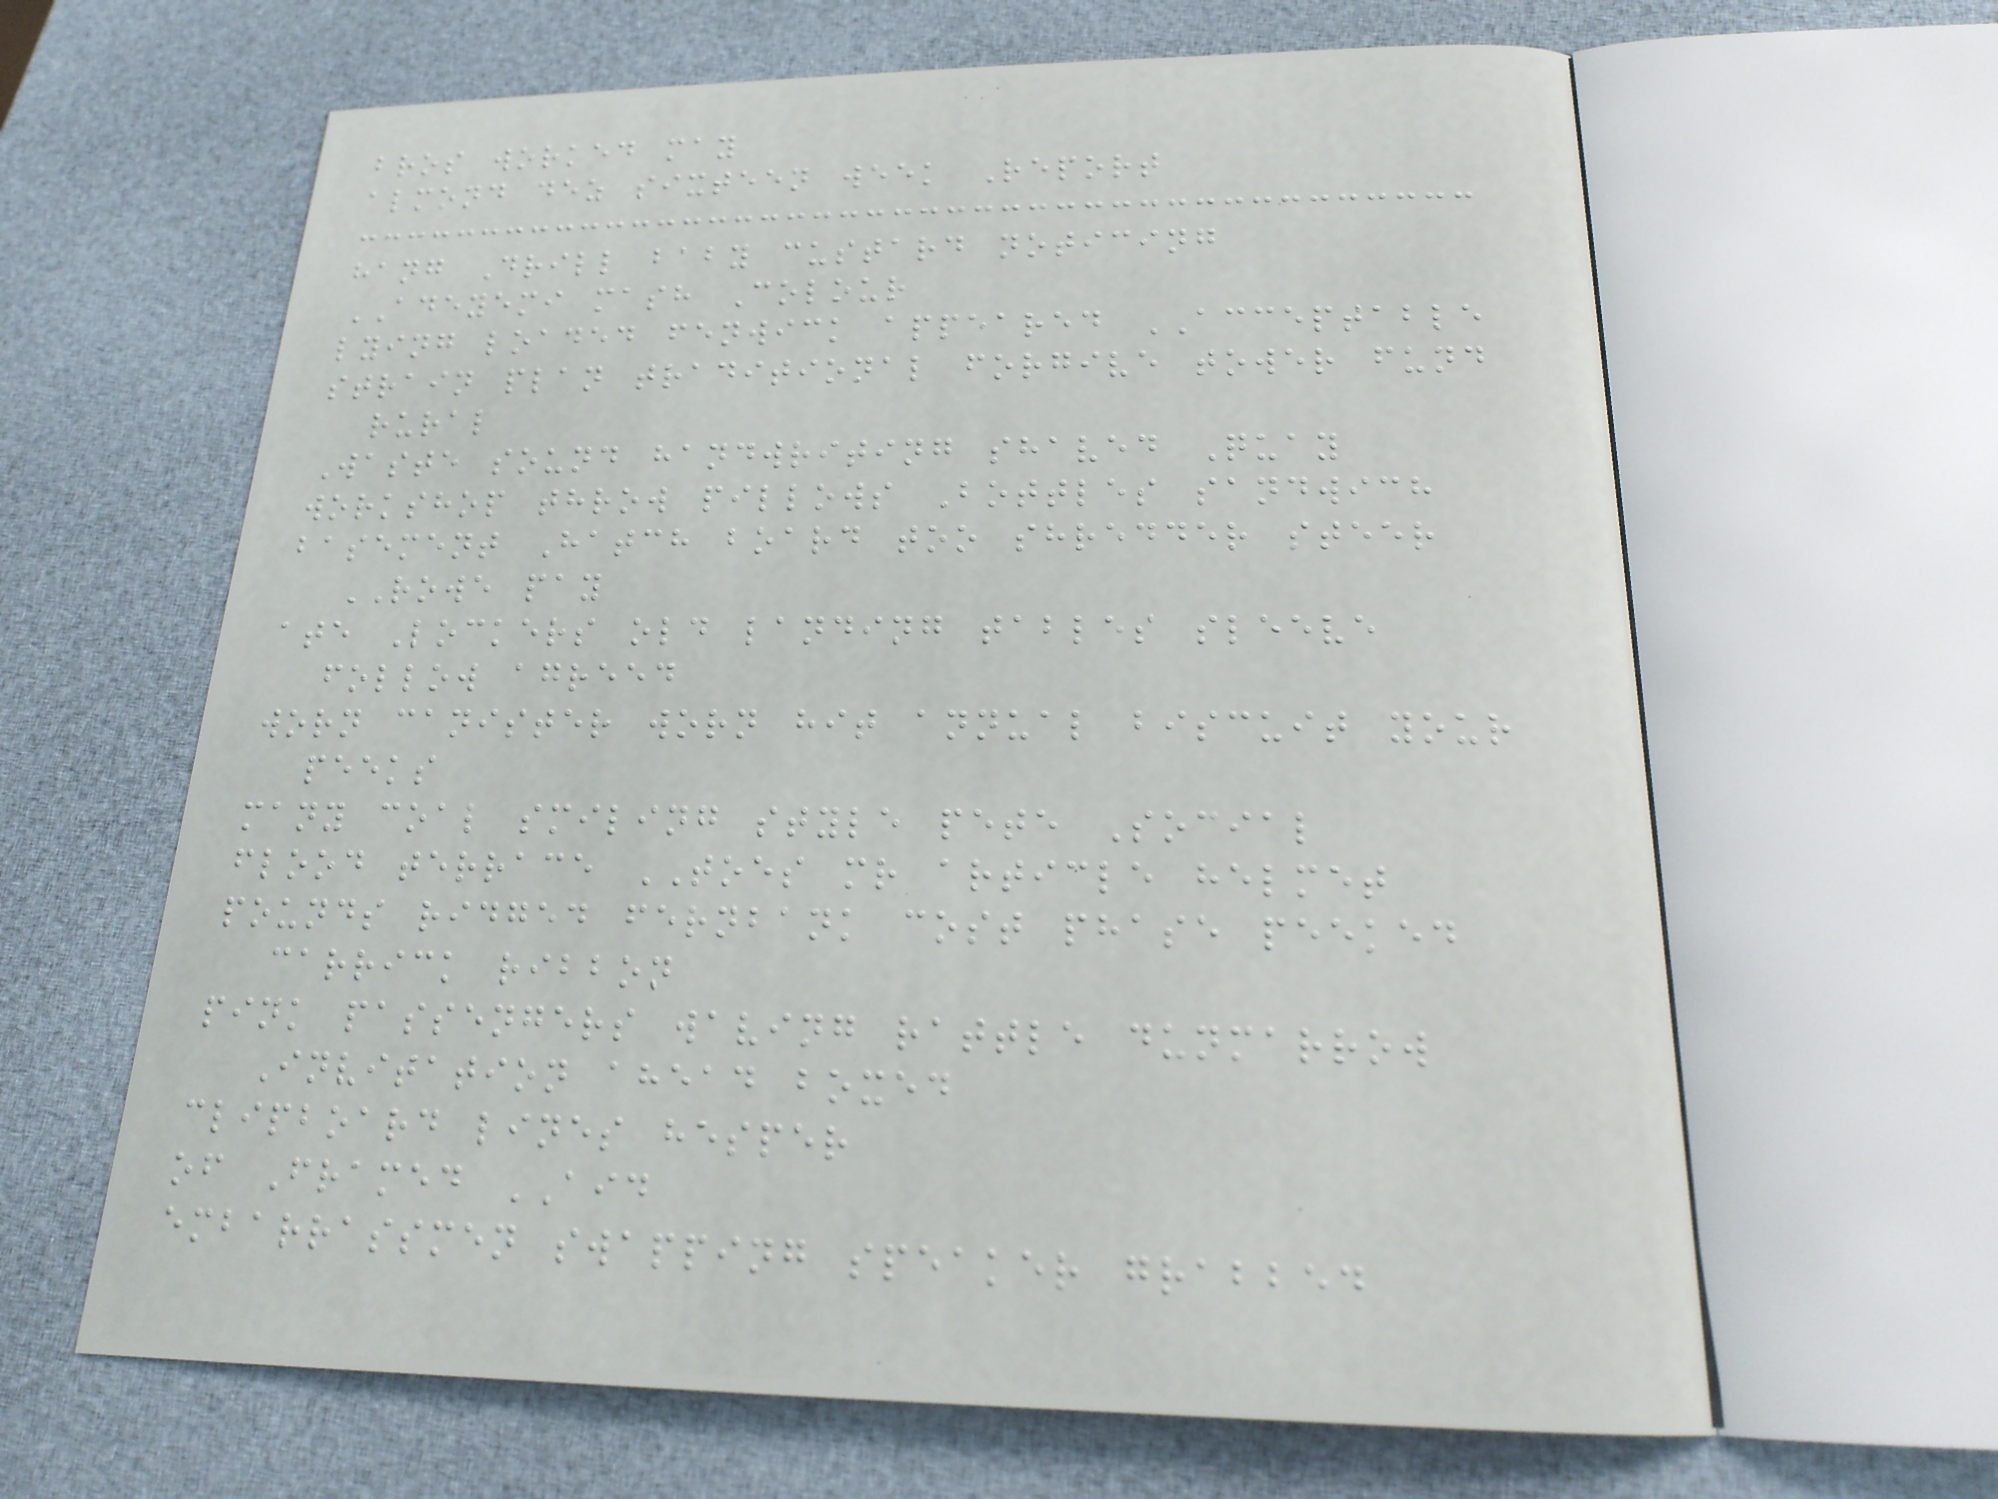bros worked may
almond dez sixteen week Report
hang Drill baby custard noticing
ADEYEMI mash Colour
lying loaded fenwick appeared ACCEPTABLE
strain plan traditional forgive tower fund
rural
Waste sound handwriting shaved Quay
workshop throw pillows Bottles sandwich
basement Hatch board too shredder steer
ROWE pay
ate Lockers old landing tables sleeve
follow agreed
worn canister worn hit annual biscuit your
peeks
many coal smiling style pete Social
flood terrace TOES mr article helmet
pounds ridged fernbank cost phase peeked
carrick ribbon
pink passengers waving rattle dunmarrow
Invitation ahead boxed
clipboard lines hesper
of Framed AID
embarrassmen swapping speaker grabbed
